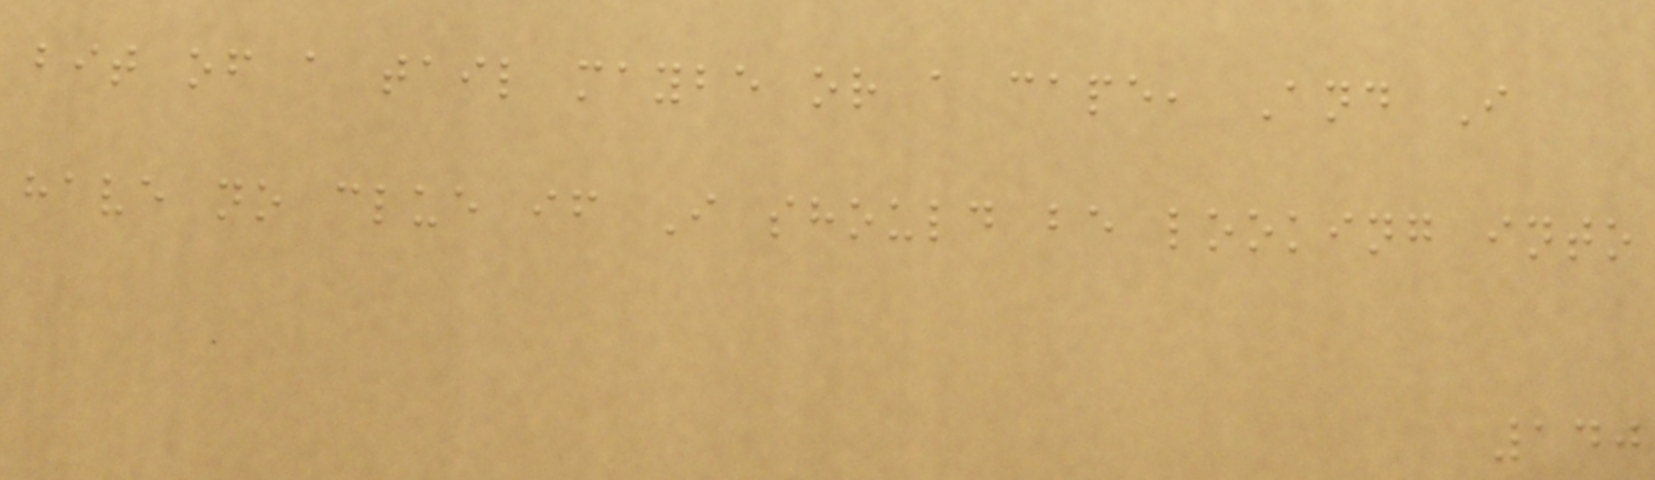bit of a tail maybe or a cape, And I
have no clue if I should be looking into
140
